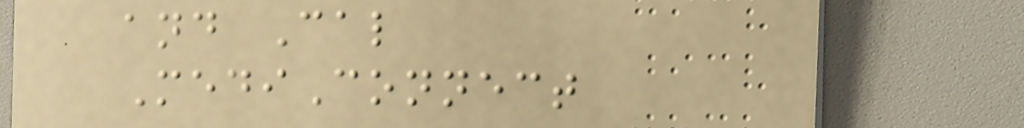and Cal
MediConnect
